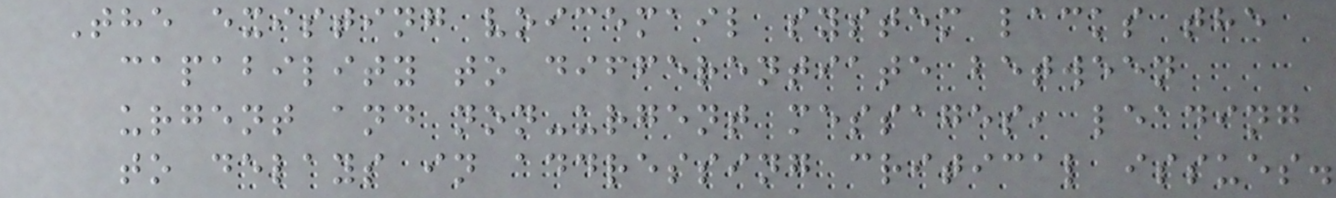The existing voicemail system lacks the
capability to differentiate between
urgent and non-urgent messages, leading
to delays in addressing critical issues.
